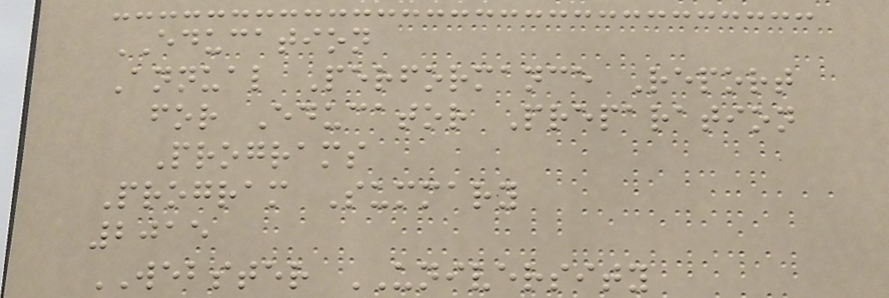EDUCATION
Annual Performance Report
for Educator Preparation
Programs
Program Summary
2015
WEBSTER UNIVERSITY
